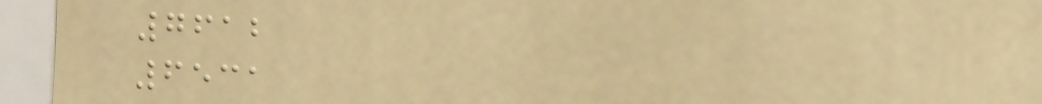7612
6531
